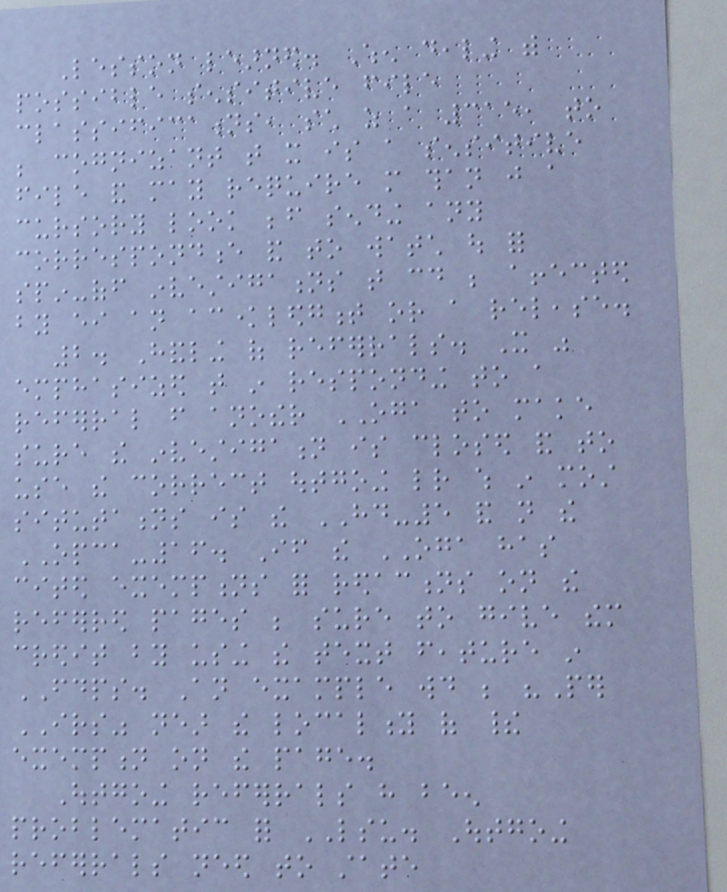Lesson learned. When dealing with
possible sensitive file
classifications, such as a 315, to
be cognizant that it is a sensitive
file and may require more than just a
cursory look before sending any
correspondence and to watch out for
spin-off investigations that could be affected
by either an acknowledgment or a release.
2. Handling of referrals. It was
emphasized that in responding to a
referral from another OGA to make
sure the investigation is closed and to
use the correct outgoing letter which in most
situtations is the HD-5 and not the
OPCA-16. If the OGA has
cited exemptions for redactions on the
referred pages be sure to give them
credit by using the text feature in
FDPS. An example would be "Per
IRS" near the locality of their
exemption on the page.
Outgoing referrals have been
problematic for LSU. Outgoing
referrals need to state
